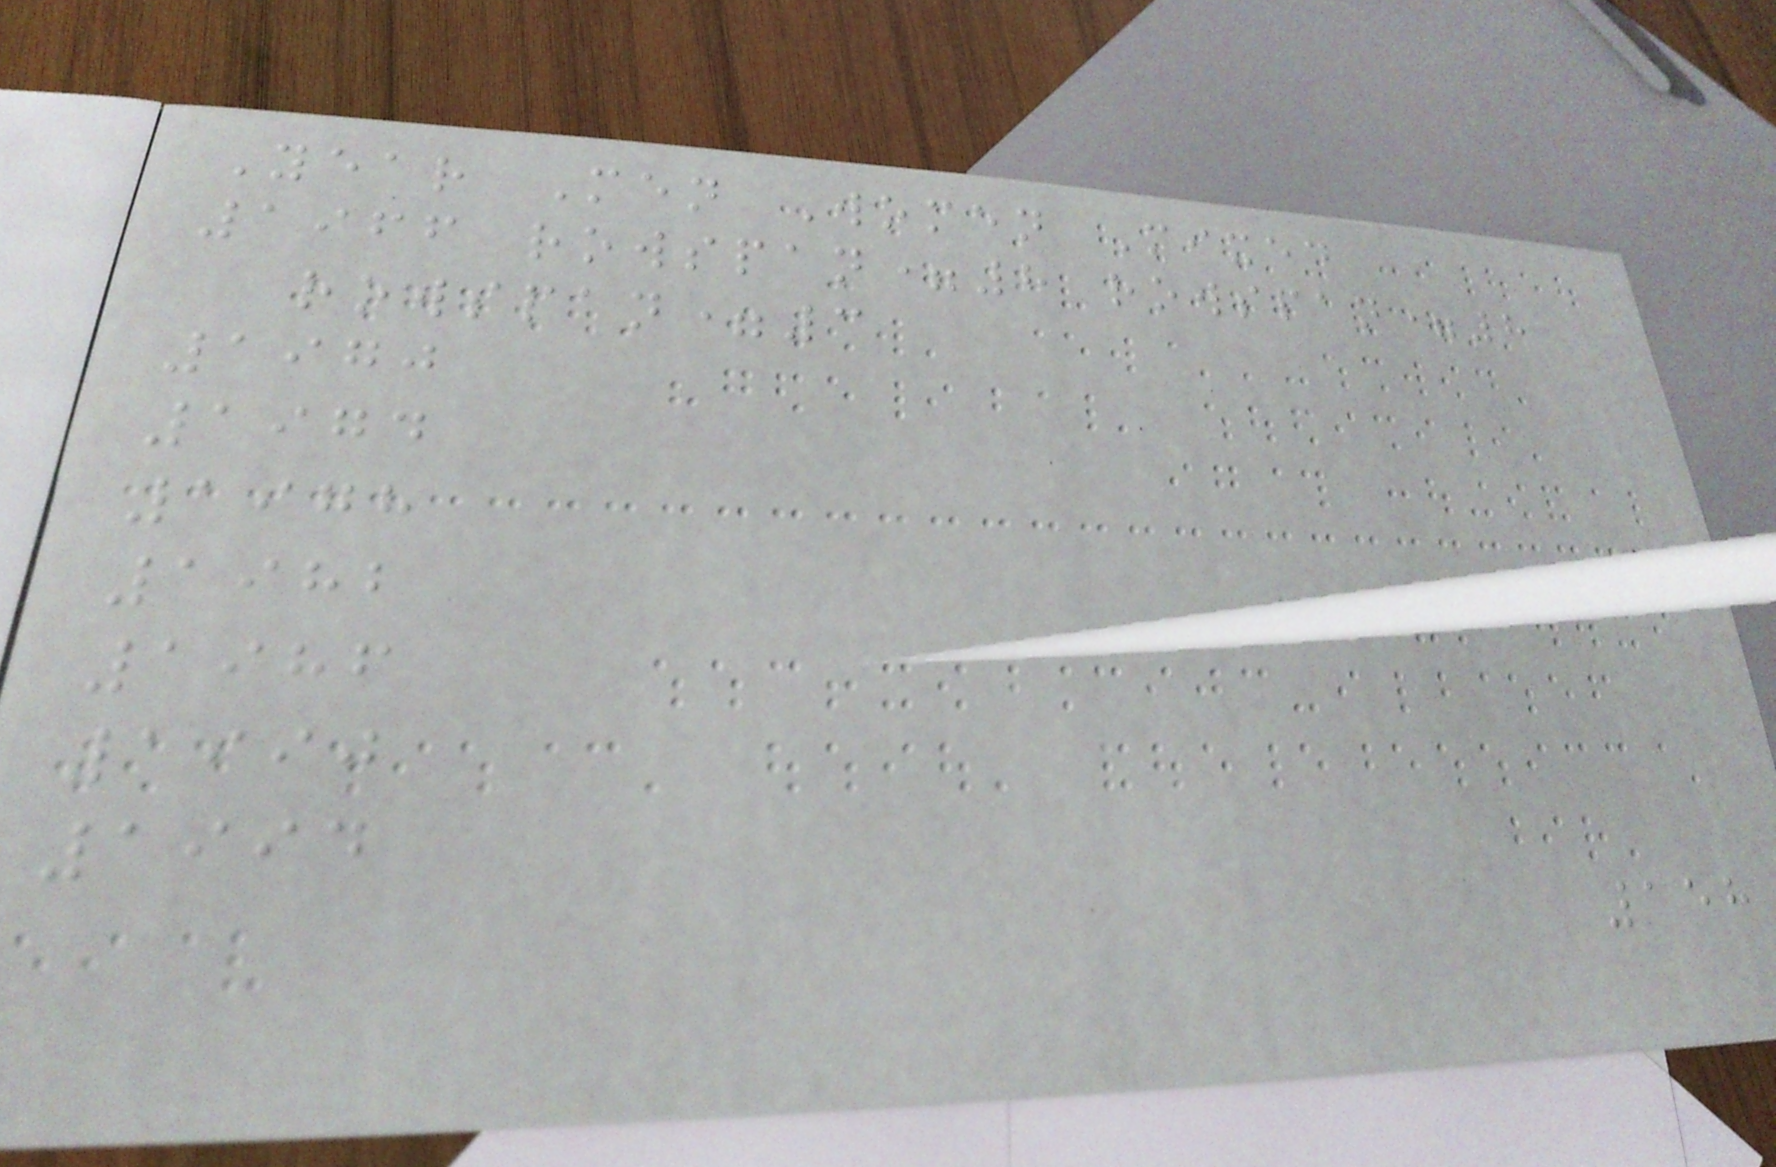Year Men Women Mixed
1966 rowspan=8 rowspan=8
rowspan=3
1970
1974
1978
1982
1986
1990
1994
158
